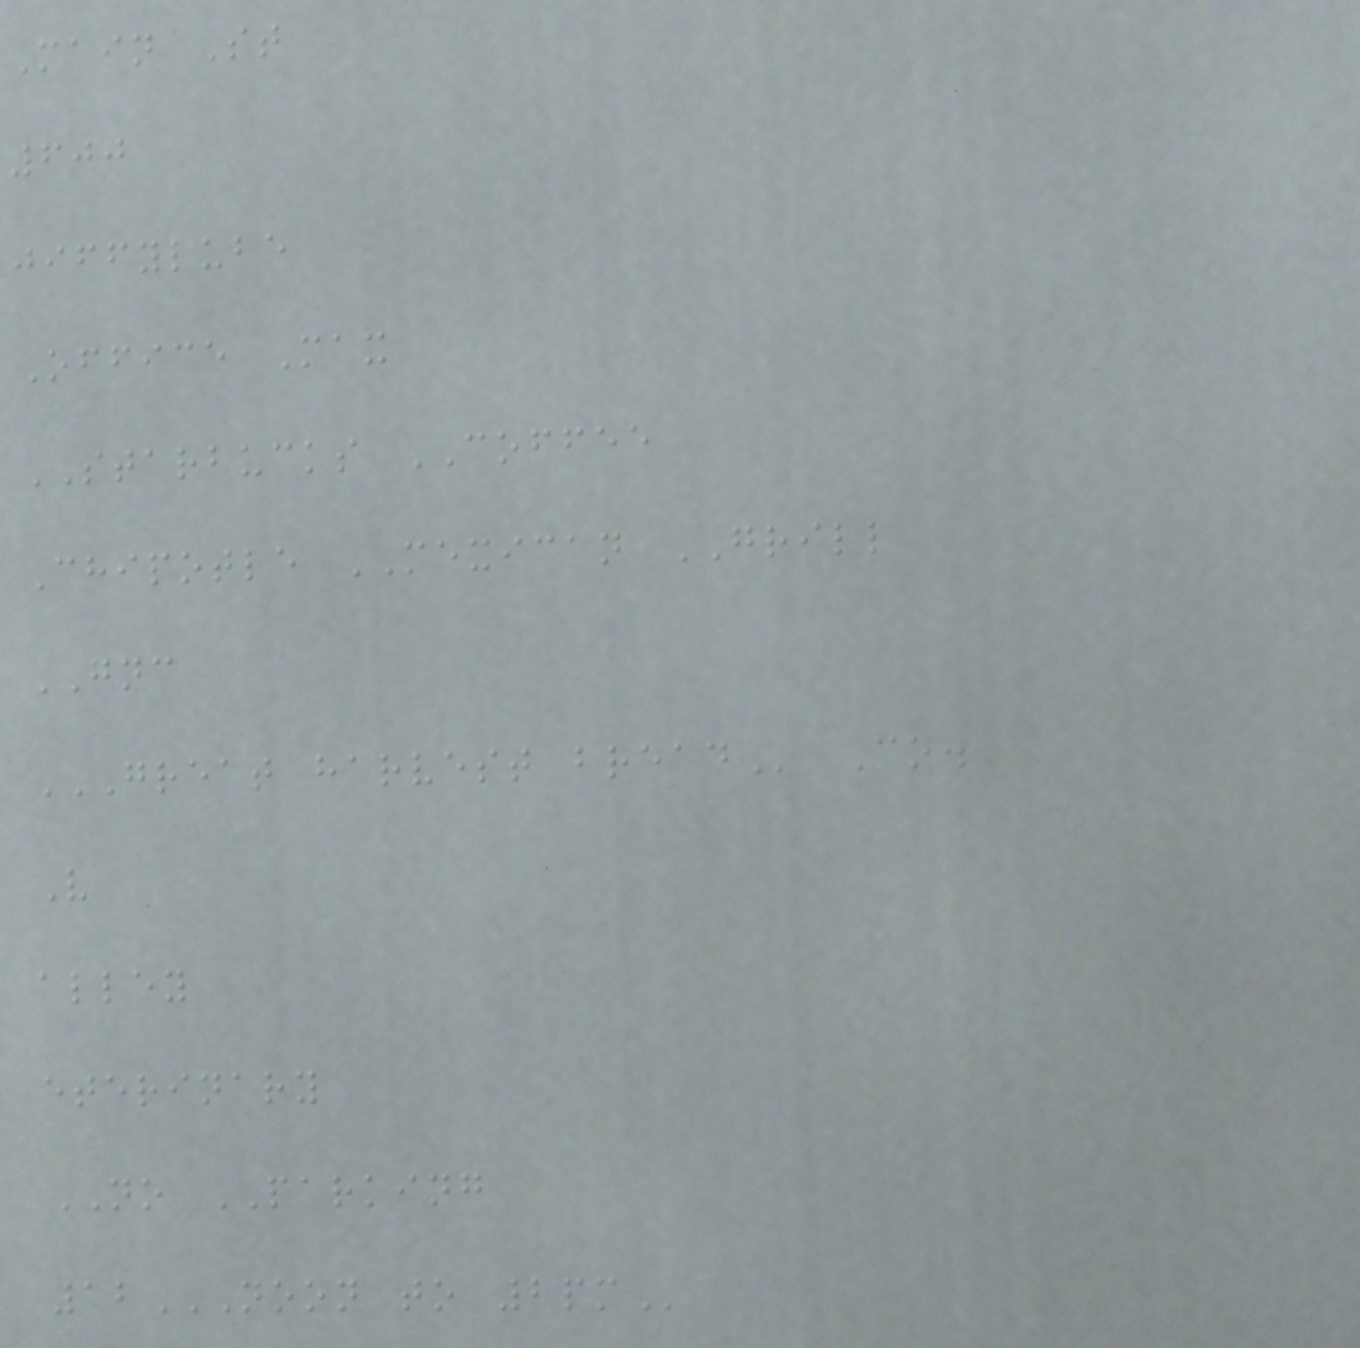Main St
600
jiffylube
Office Max
STARBUCKS COFFEE
Chipotle MEXICAN GRILL
GNC
GREAT HARVEST BREAD Co.
V
alley
eterinary
NO PARKING
12NOON TO 2PM
